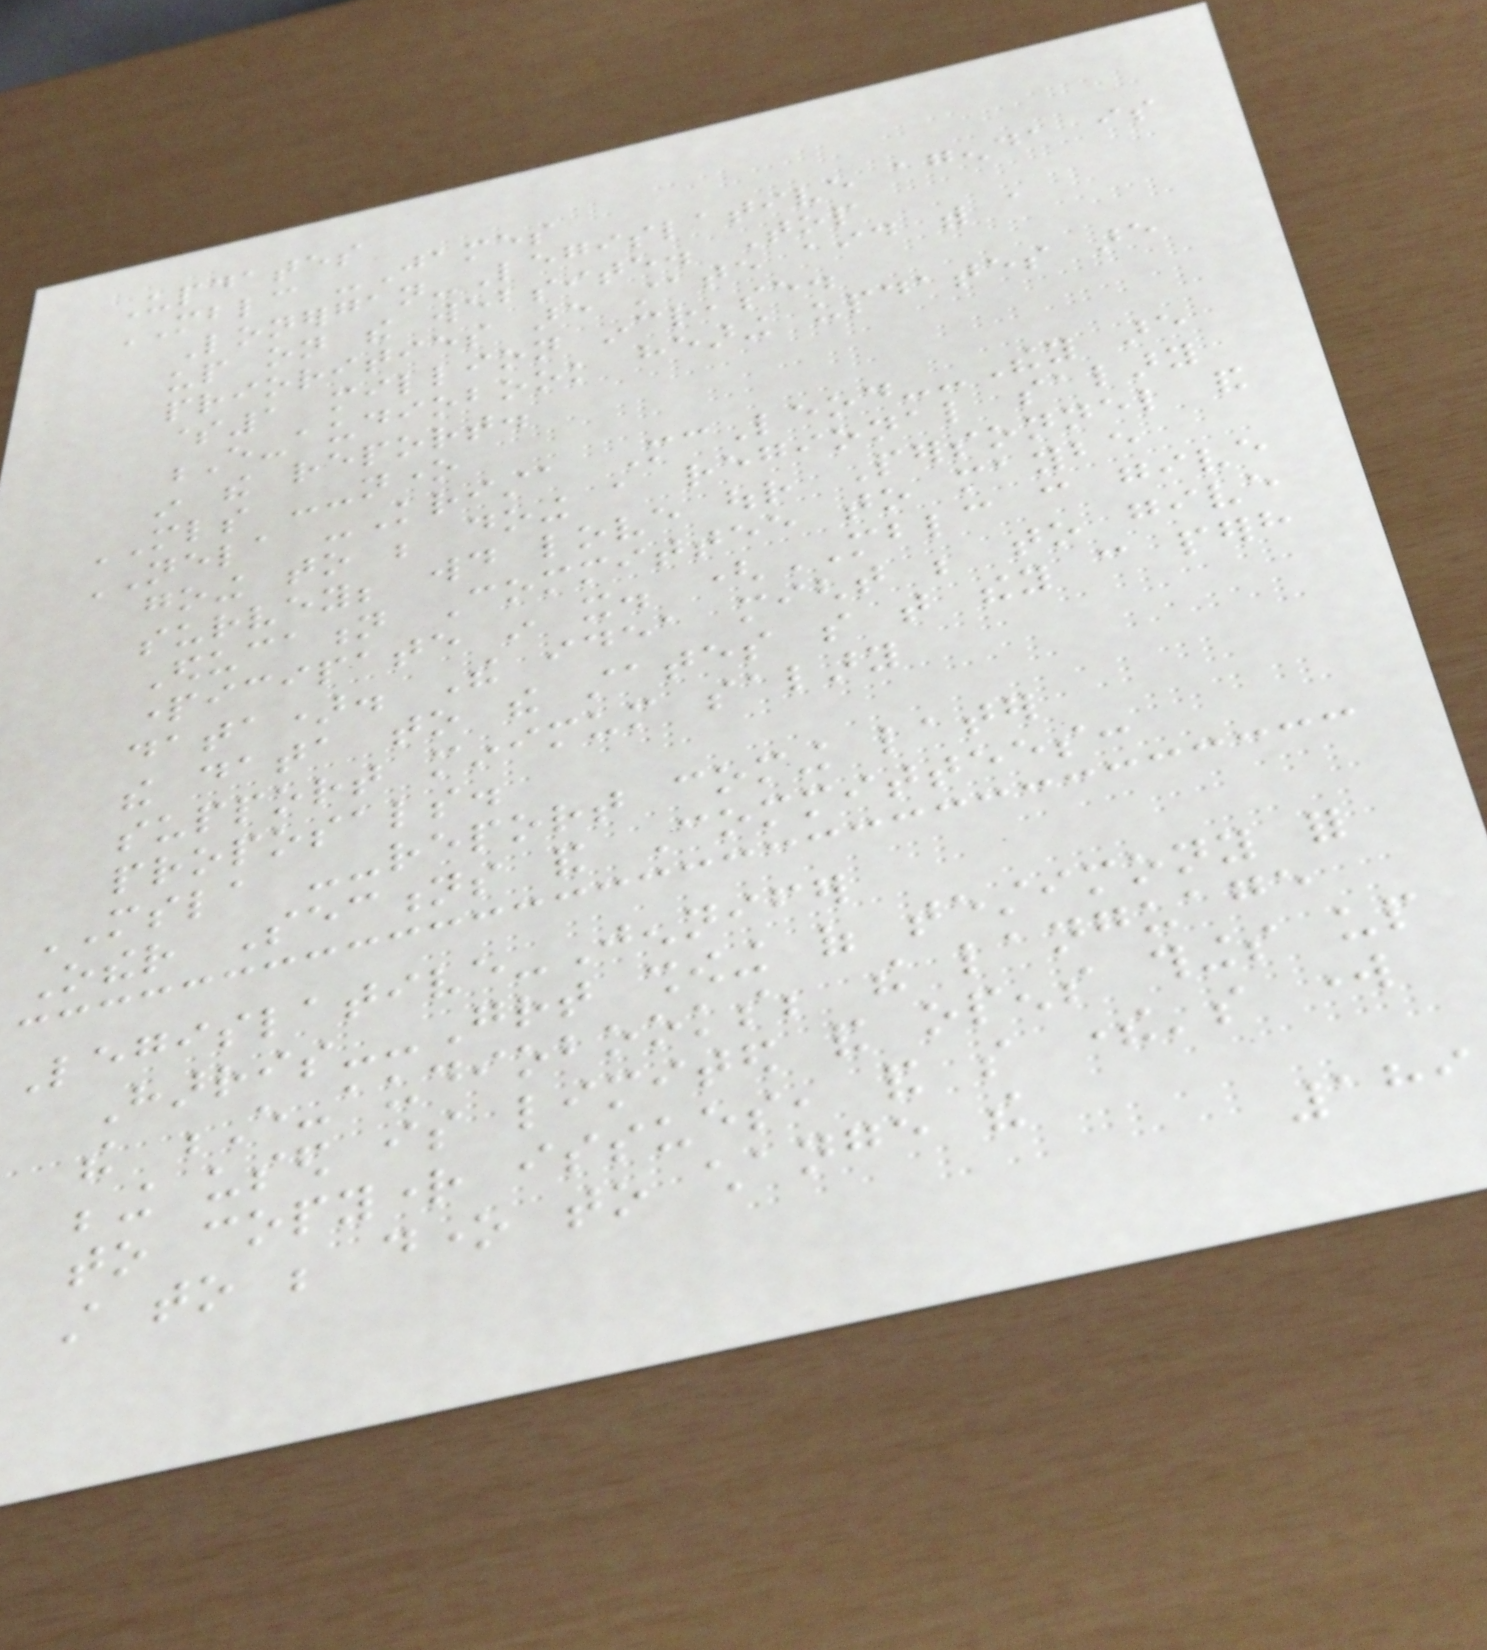Updates
MBLC -James
Lonergan-Legislative agenda is
up on the website. Top
priorities are state aid with a
$1 million increase.
E-audiobook hearing updates are
in the report.
MLS --none
NELA -Krista McLeod--They are
going to be doing a regional salary
survey; would love our Personnel and
Education Committee to maybe
participate in it. (MBLC can give
data). The idea might be to give
the data to the states so that they can perhaps
support minimum salary
proposals.
MSLA --report coming later
Other Sections and Committees:
Legislative-Jennifer
Harris--Great showing of testimony for
the E-audiobooks; the language
being used is limited and opens things up
to copyright issues, and so there's work
still to be done to change the
189
